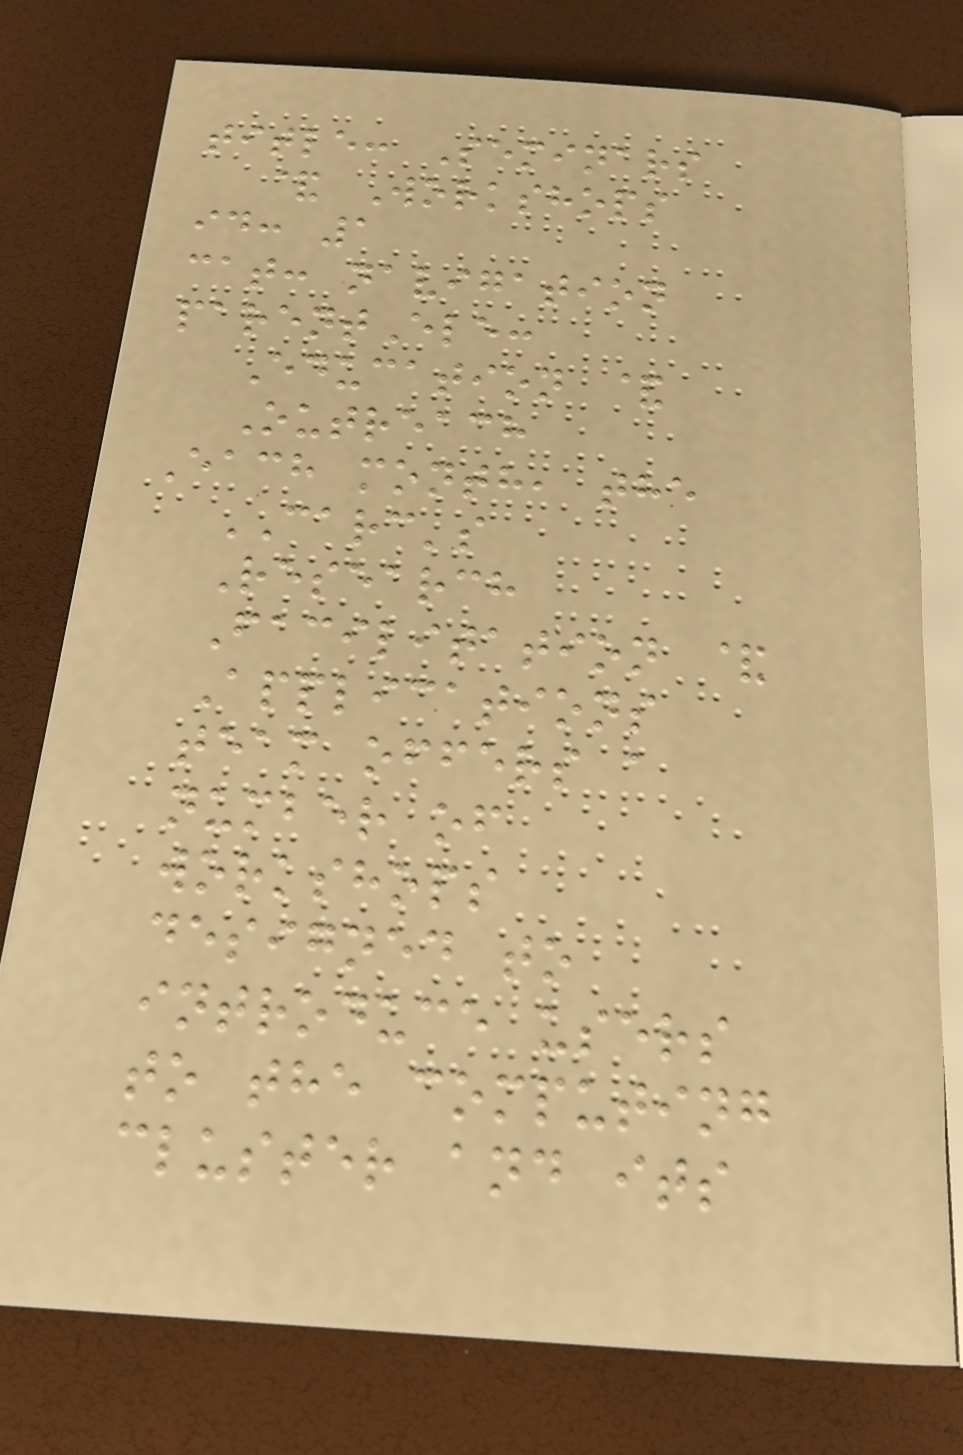title: Seminars
& Workshops
id: 1
cat: navigation
parentEle:
Education &
Outreach
Each month, the
CARC's
Research
Facilitation &
Applications
team offers a
number of
workshops
designed to
introduce users
to the computing
cluster and its
